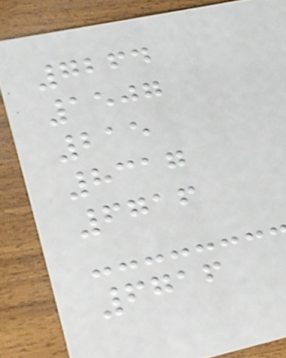7264
1507
215
8317
6716
6716
